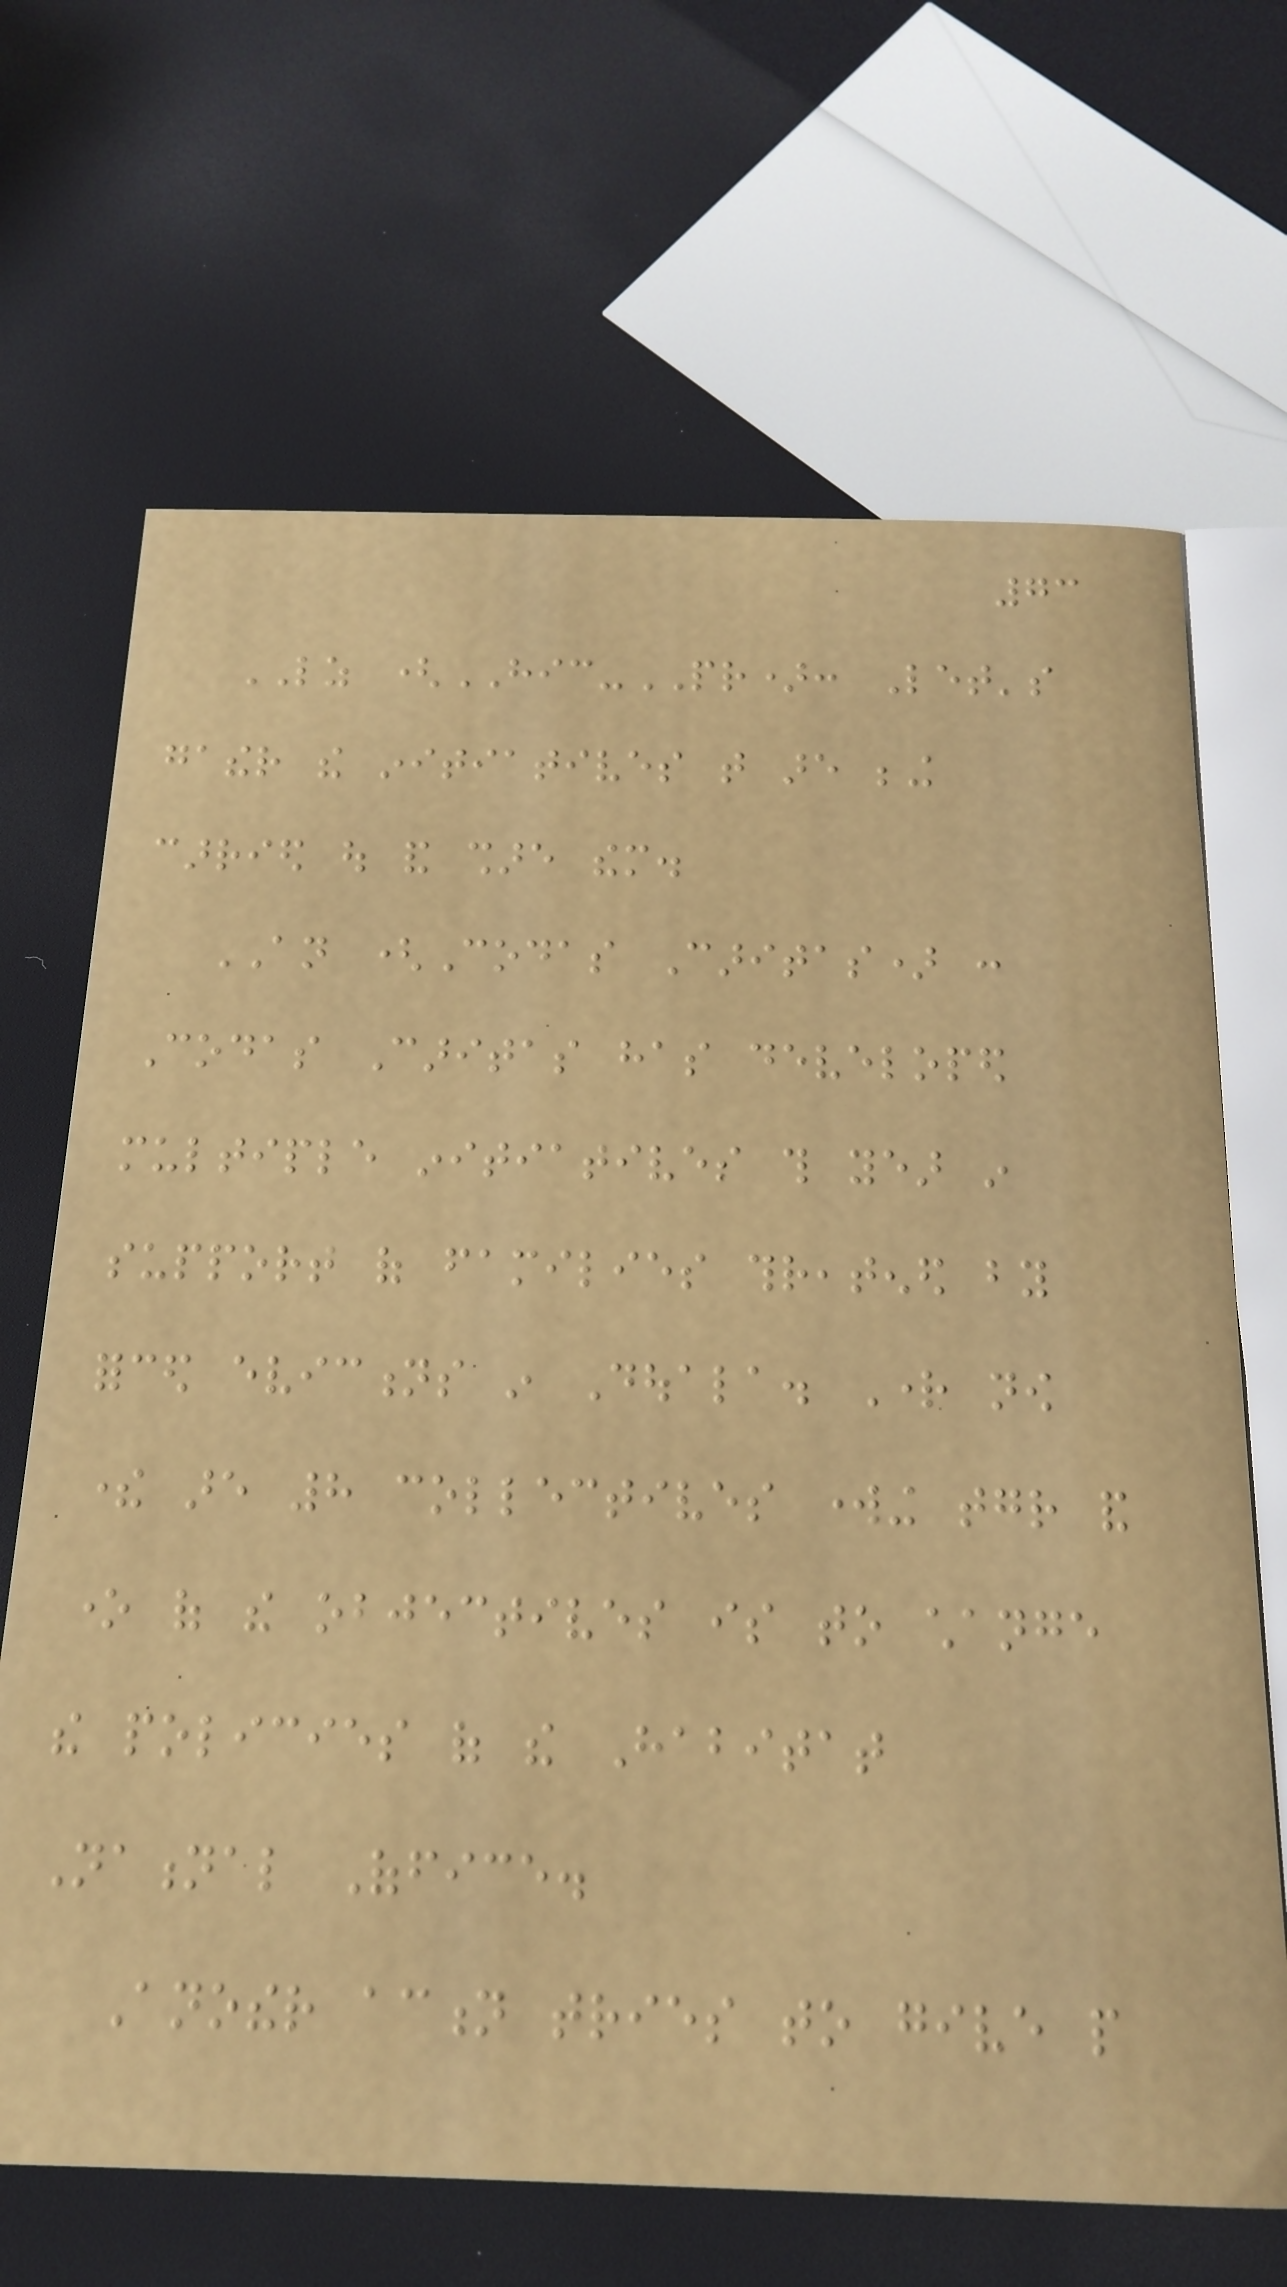73
LZ (HIC-PR): Let's
gather the initiatives that are being
carried out and share them.
AN (Codas Caritas) :
Codas Caritas has developed
multiple initiatives this year in
support of families threatened by
forced evictions in Douala. Right now
there are 8 collectives working together and
one of the objectives is to change
the policies of the Habitat
National Office.
Another action tries to give people
